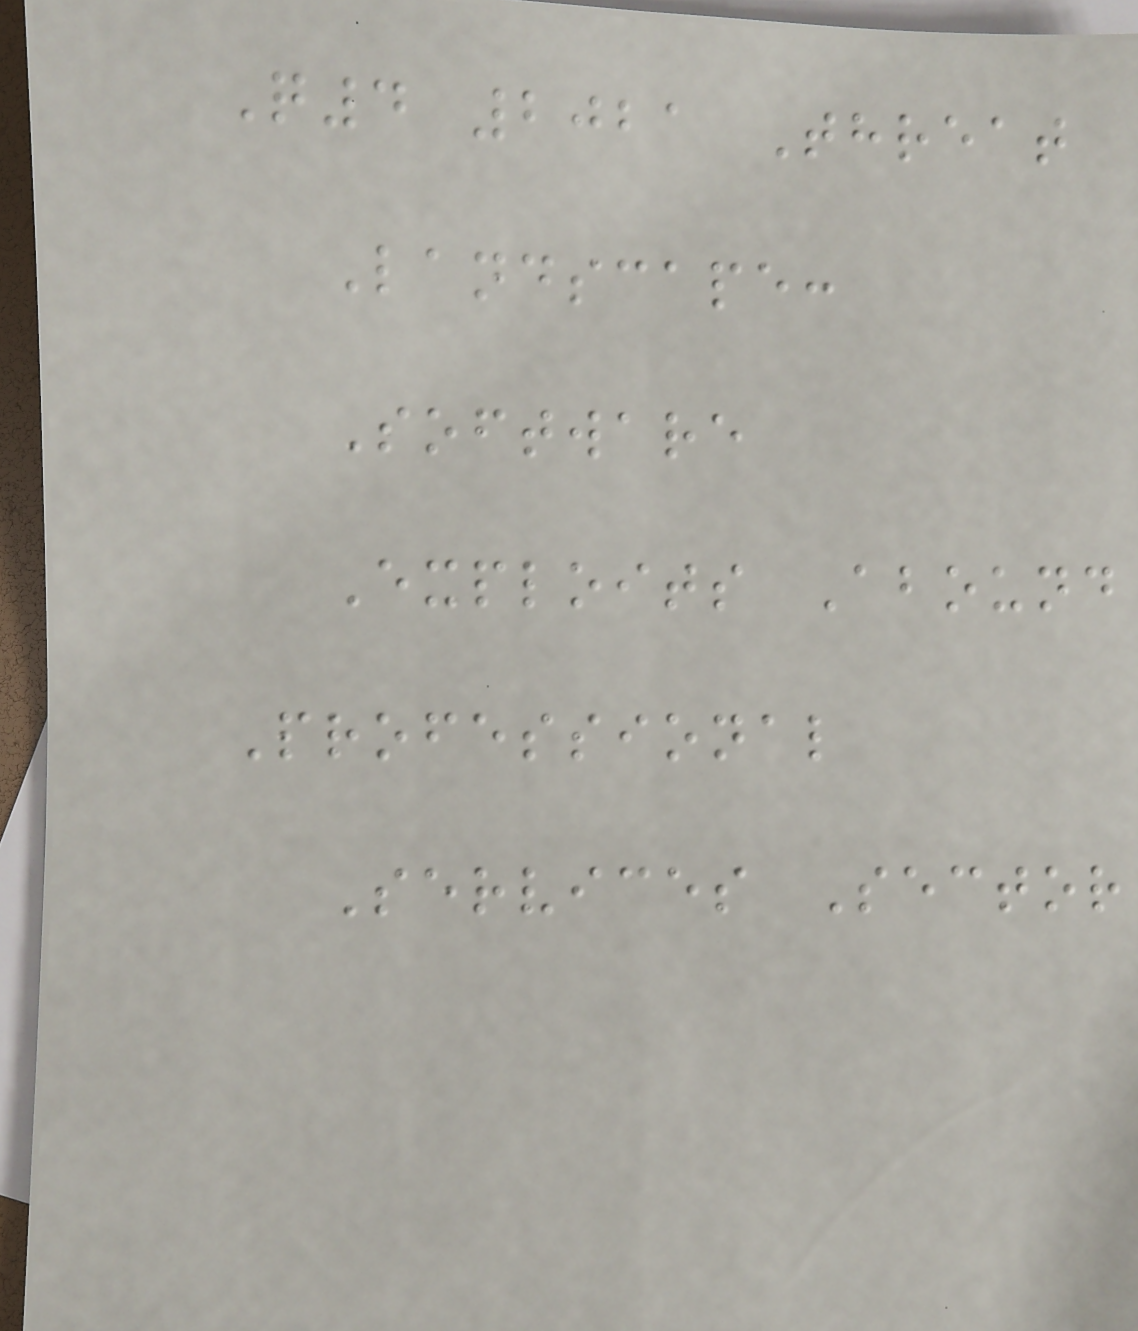Q4 2021 Threat
Landscape:
Software
Exploits Abound
Professional
Services Sector
